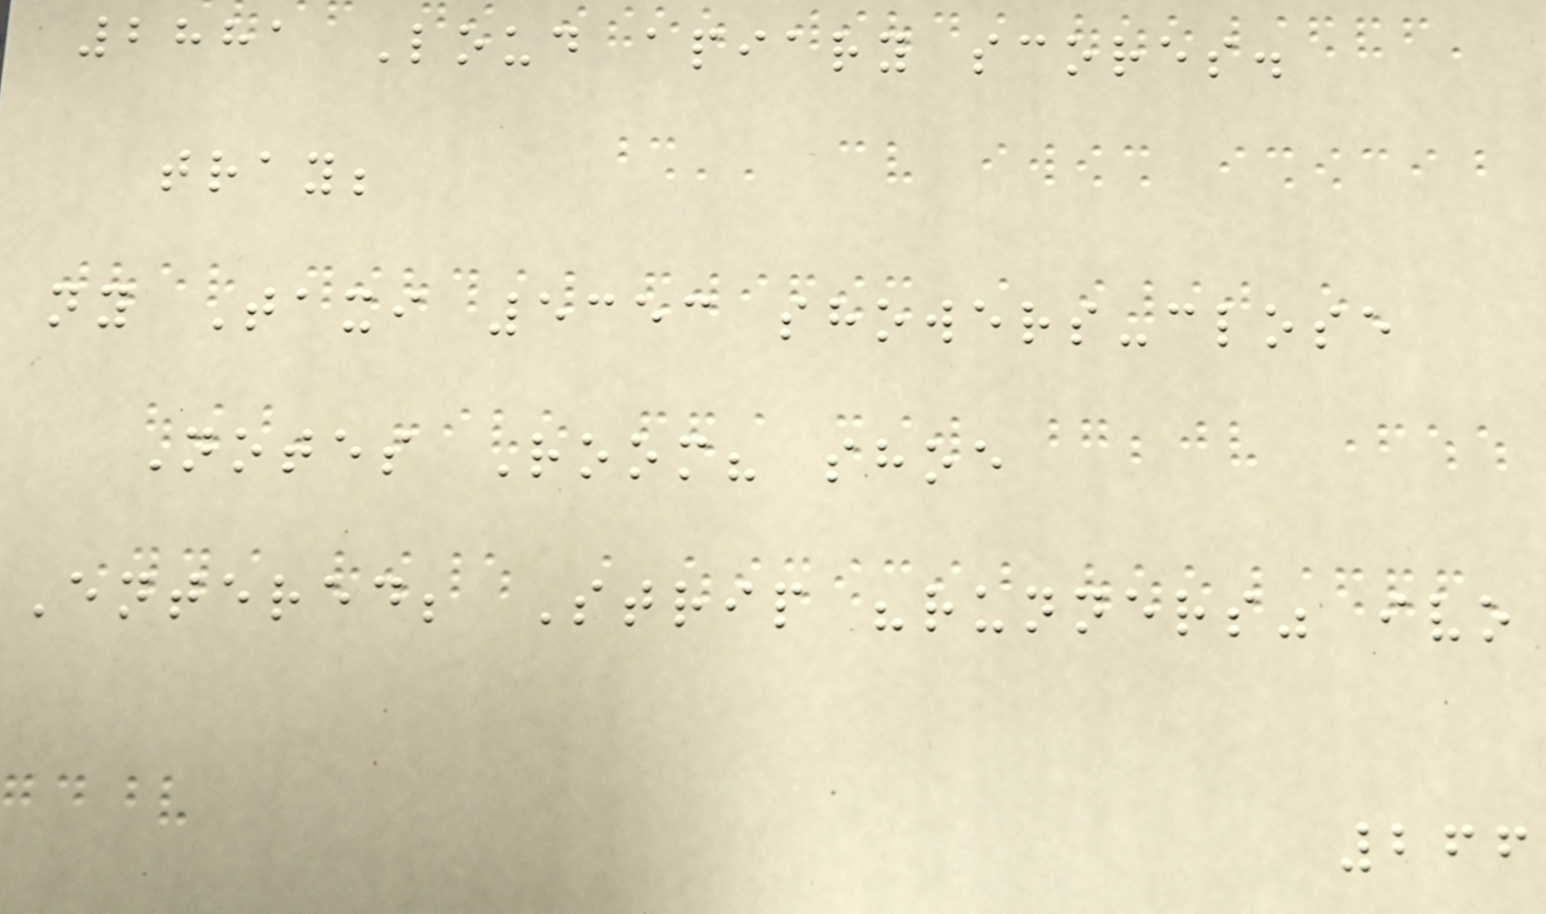2881 Loud apiary scores.
tray;
ny Taxi 5353 showers-close
Notes Room? shoe
Entered; Strip "runners" ivo
266
